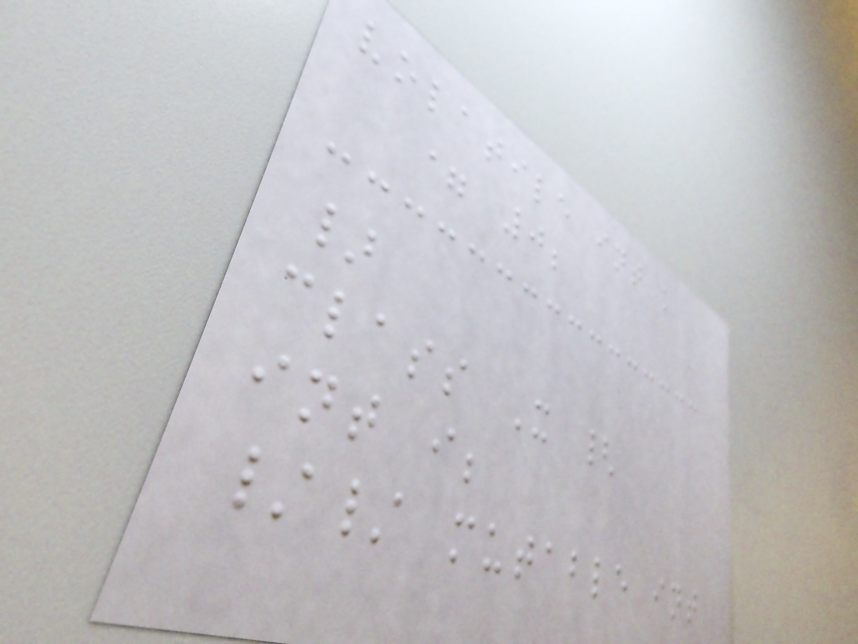volatile int k
= 0;
}
class X {
int i;
// mutable int
